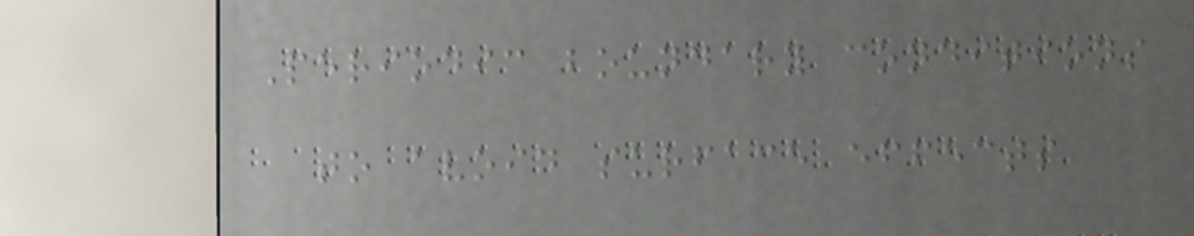Periodic boundary conditions
to avoid surface effects
